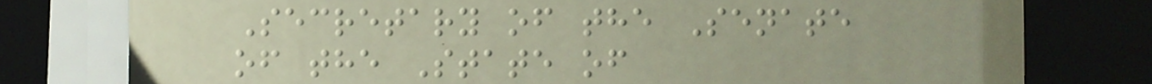Secretary of the Senate
of the State of
